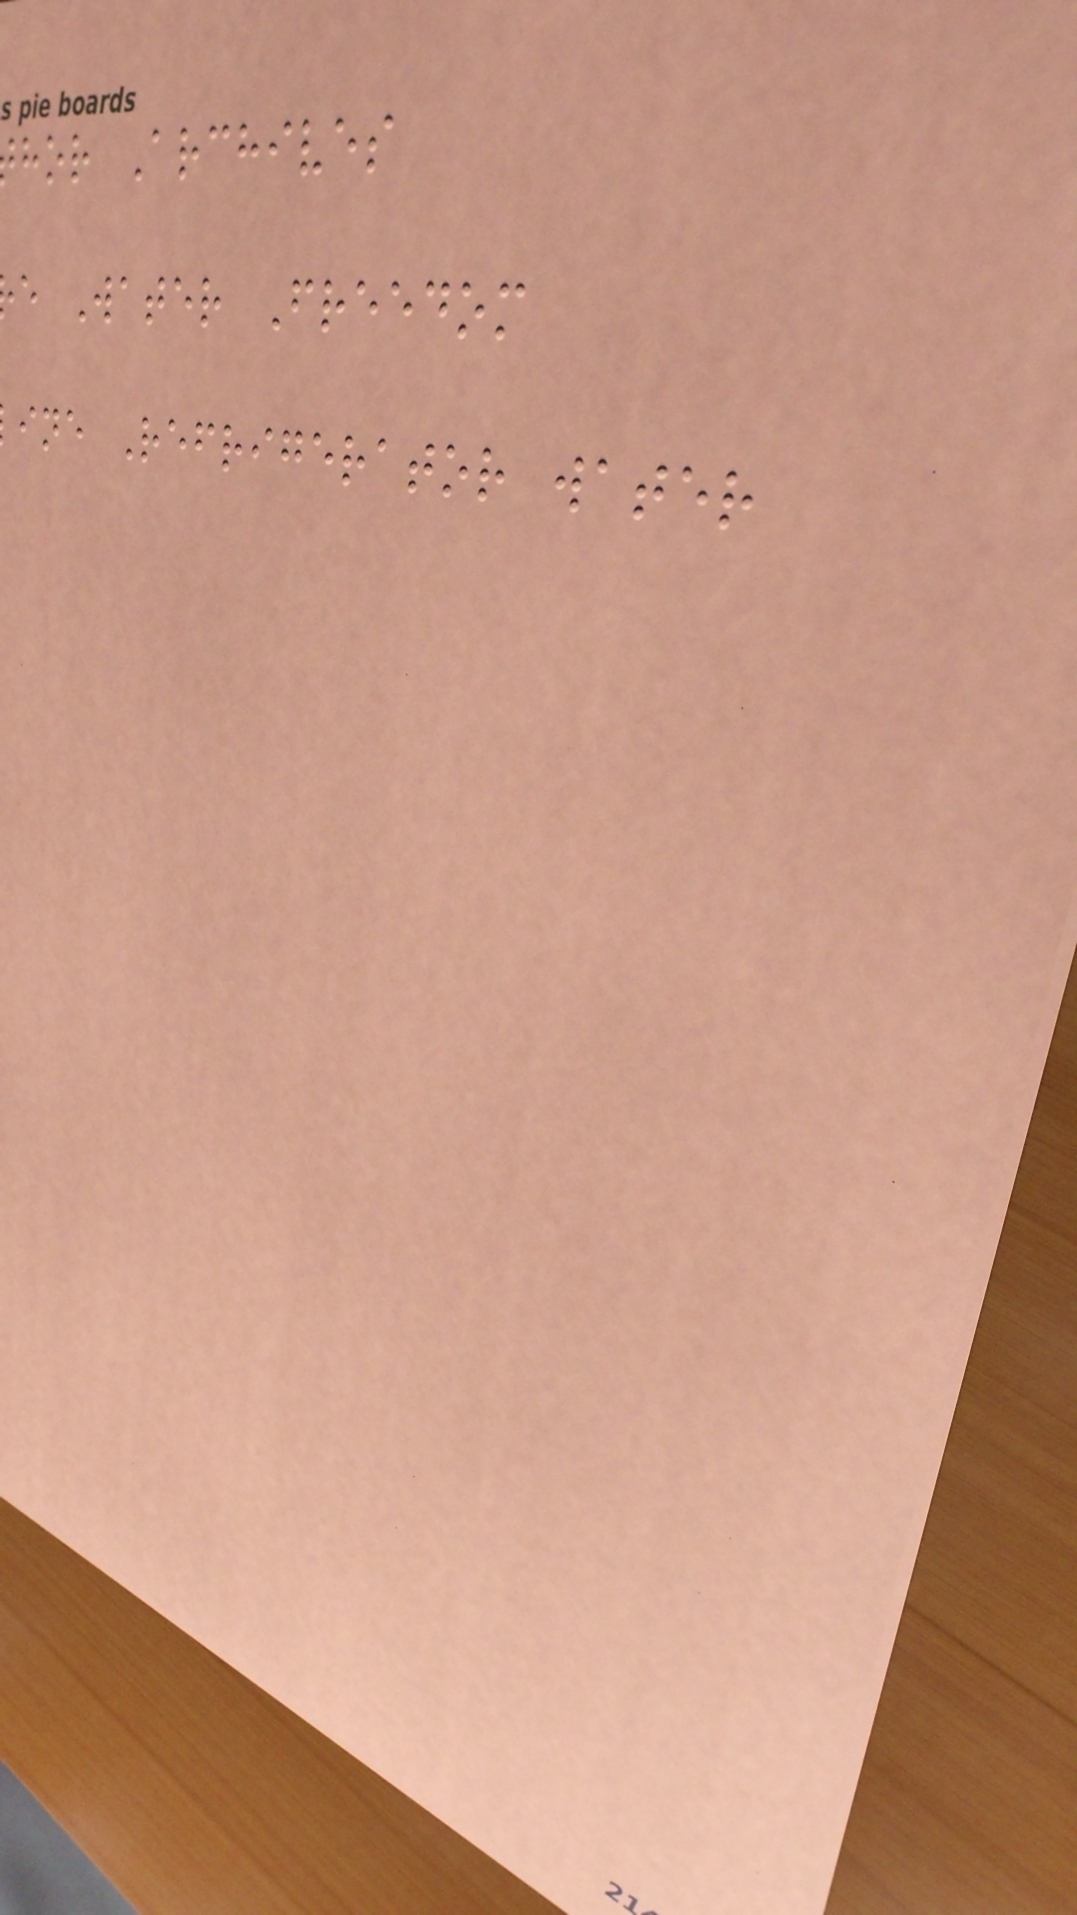hor Archives
e Water Freedom
ine Refrigerator water
